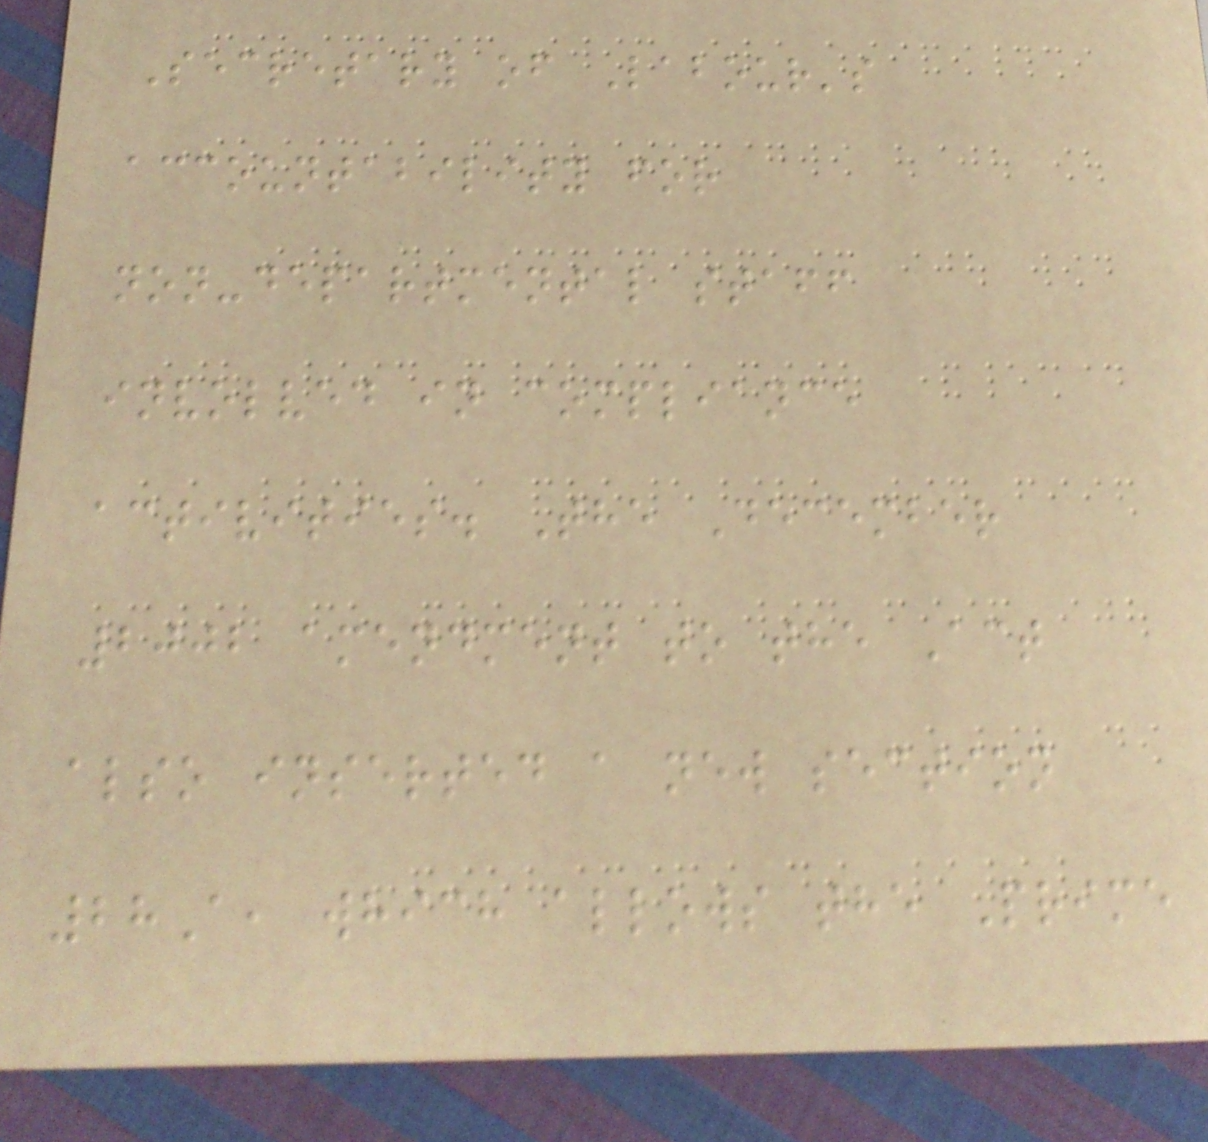Secretary of Labour's
accountability for
non-departmental staff
involved in compliance
activities. The December
2002 amendment to the Act
also inserted a new section
28A, which allows the Prime
